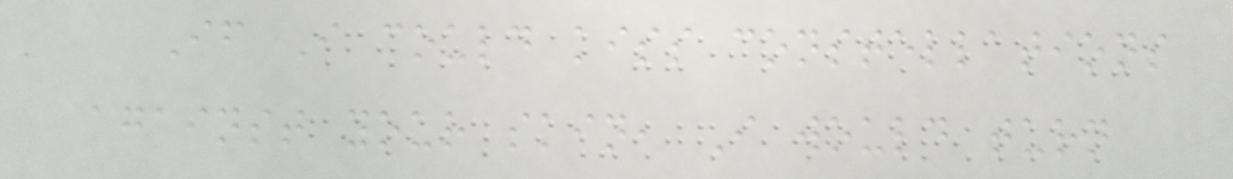If I could kiss constellations
against your skin, I would turn
